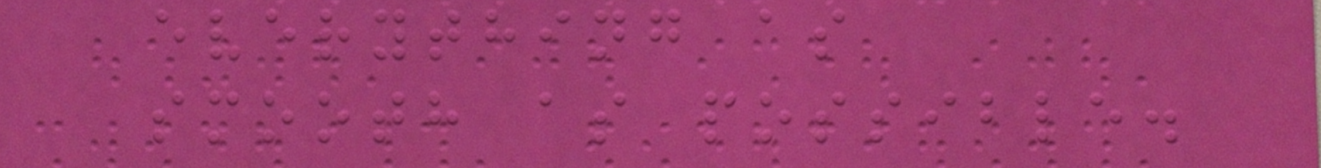everything as
smooth as possible.
